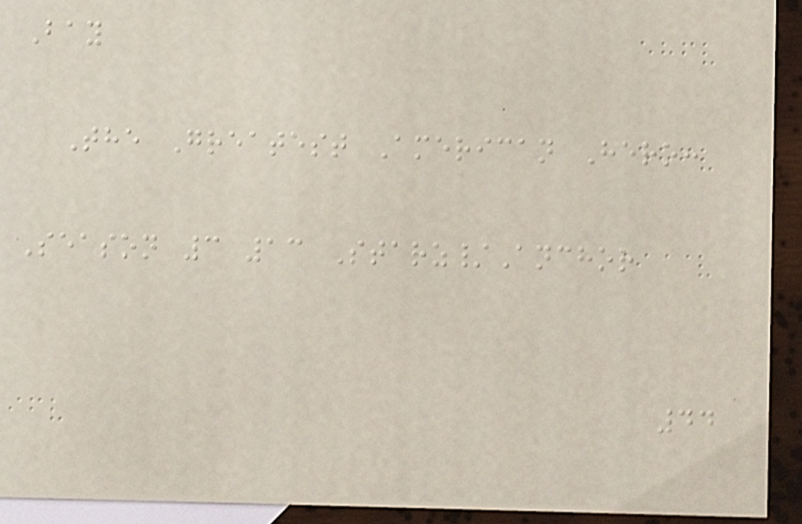Bay
The Greatest American Hero:
Season 3 13 Starz/Anchor
44
